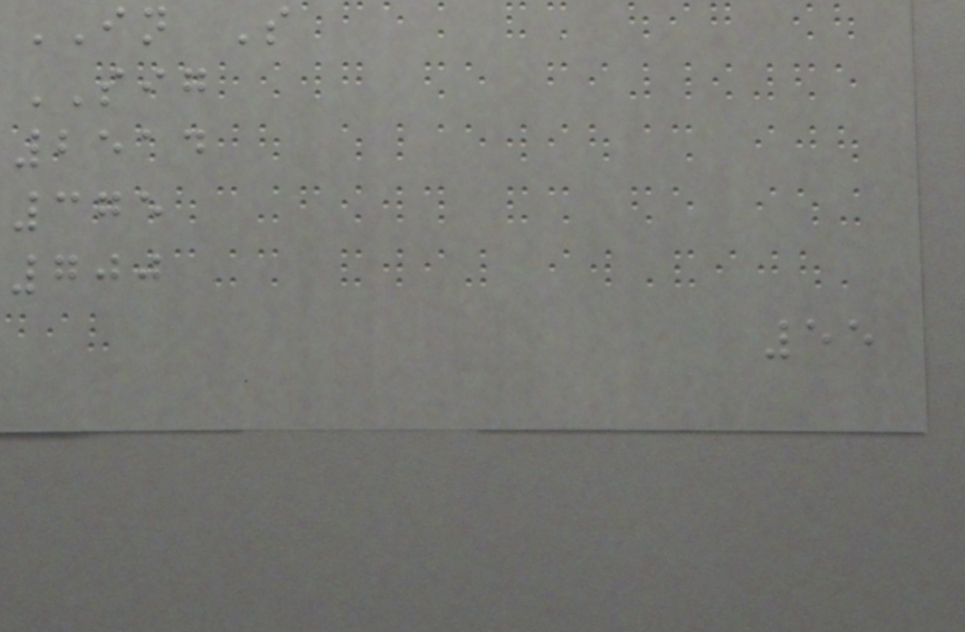IN S
SIG
2514
375
700
55
